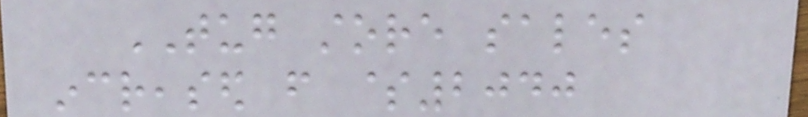TUG store sales
increased from $2040
